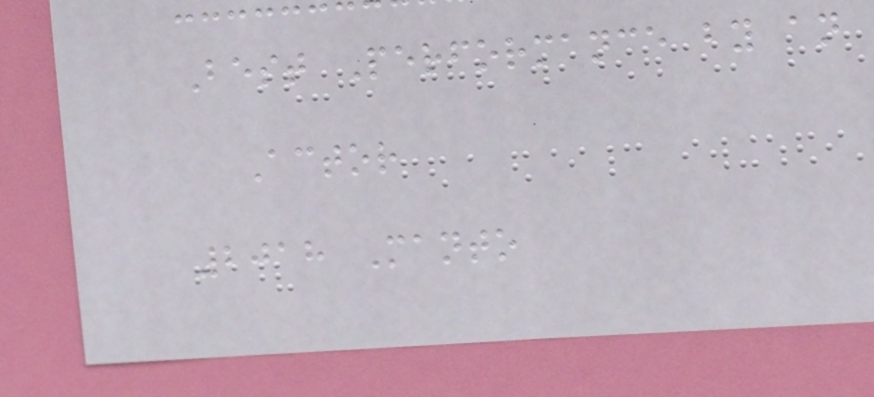Best Performance by an
Actor
2018 Manto
